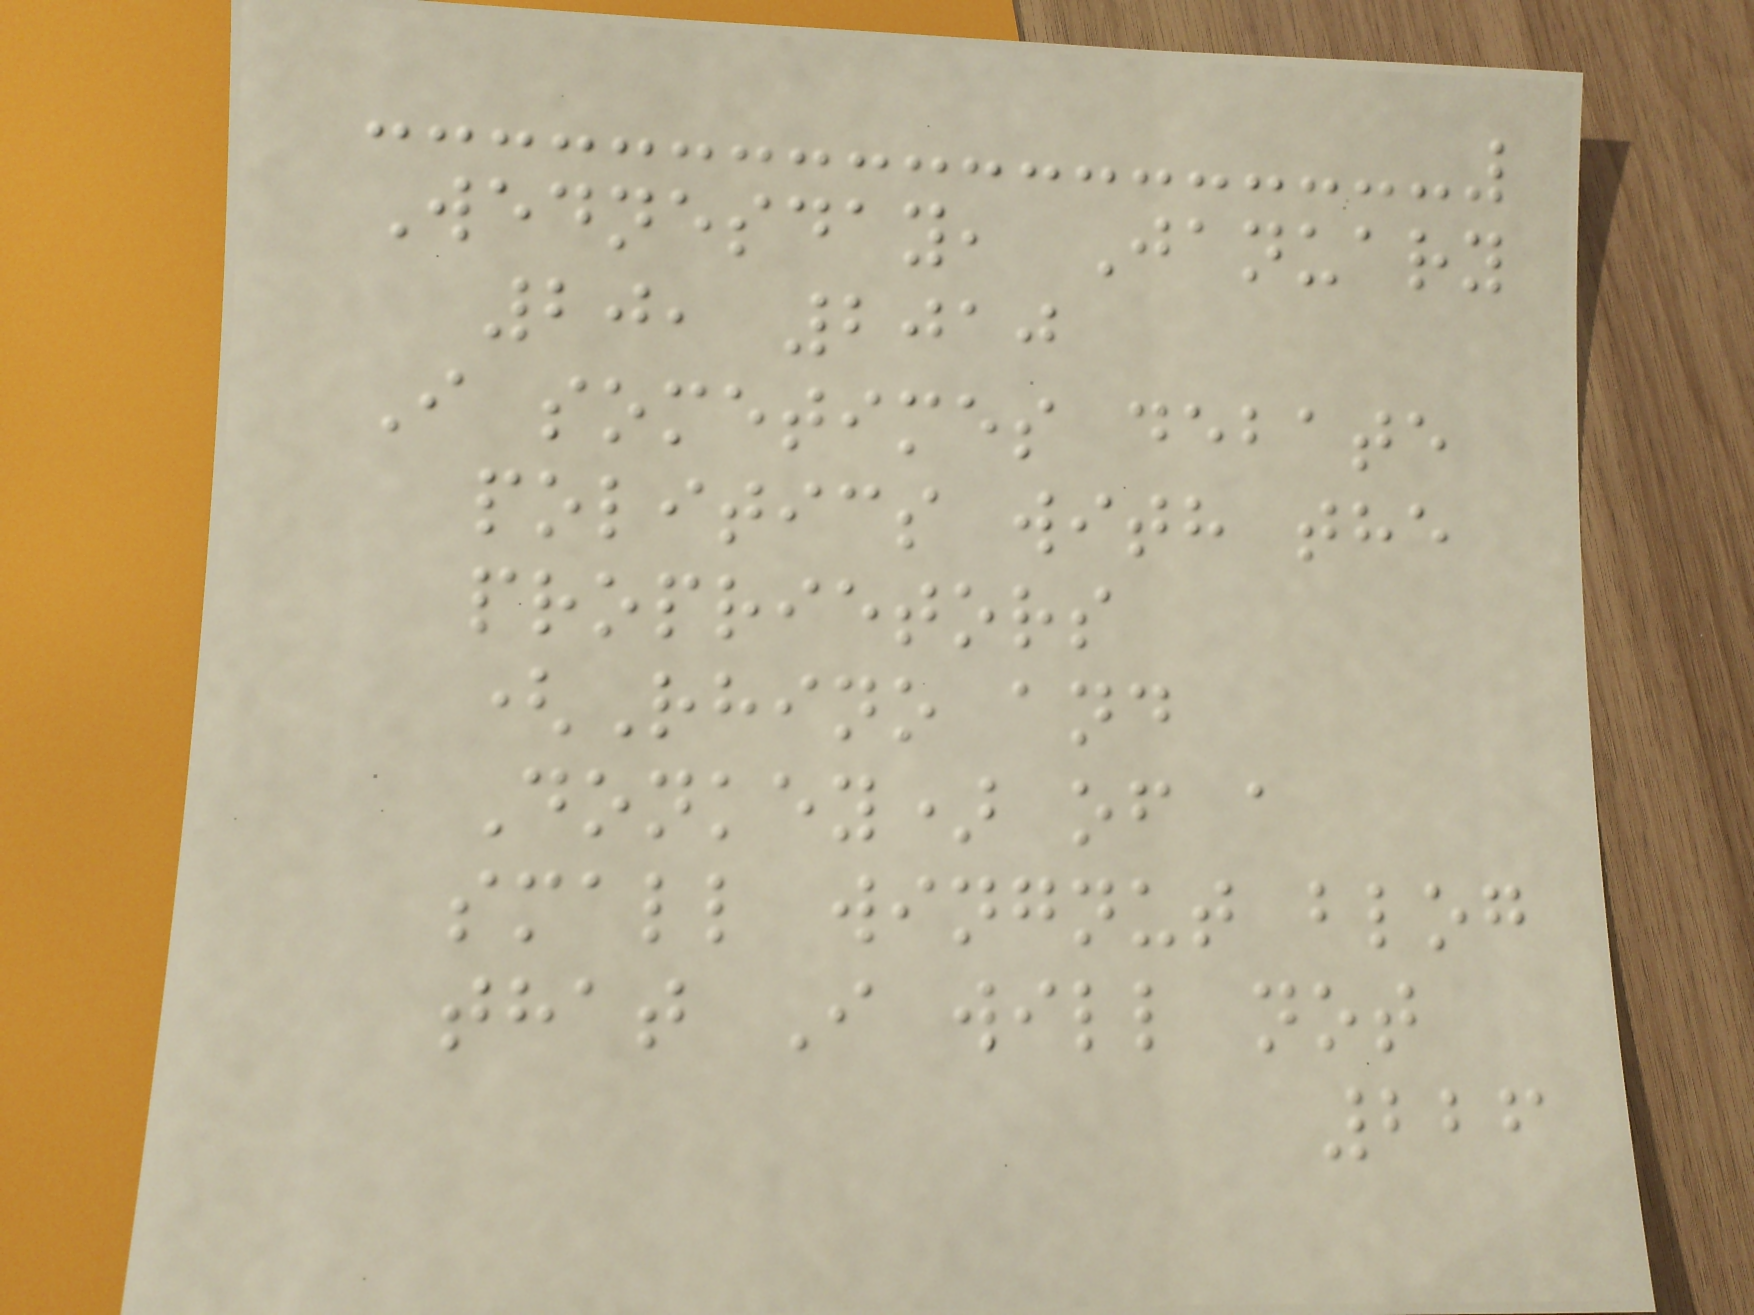Wednesday, January
20, 2010
I sometimes debate
politics with the
proprietors
(Rhino and
Donkey) of a
small wingnut blog
that I will not
226
